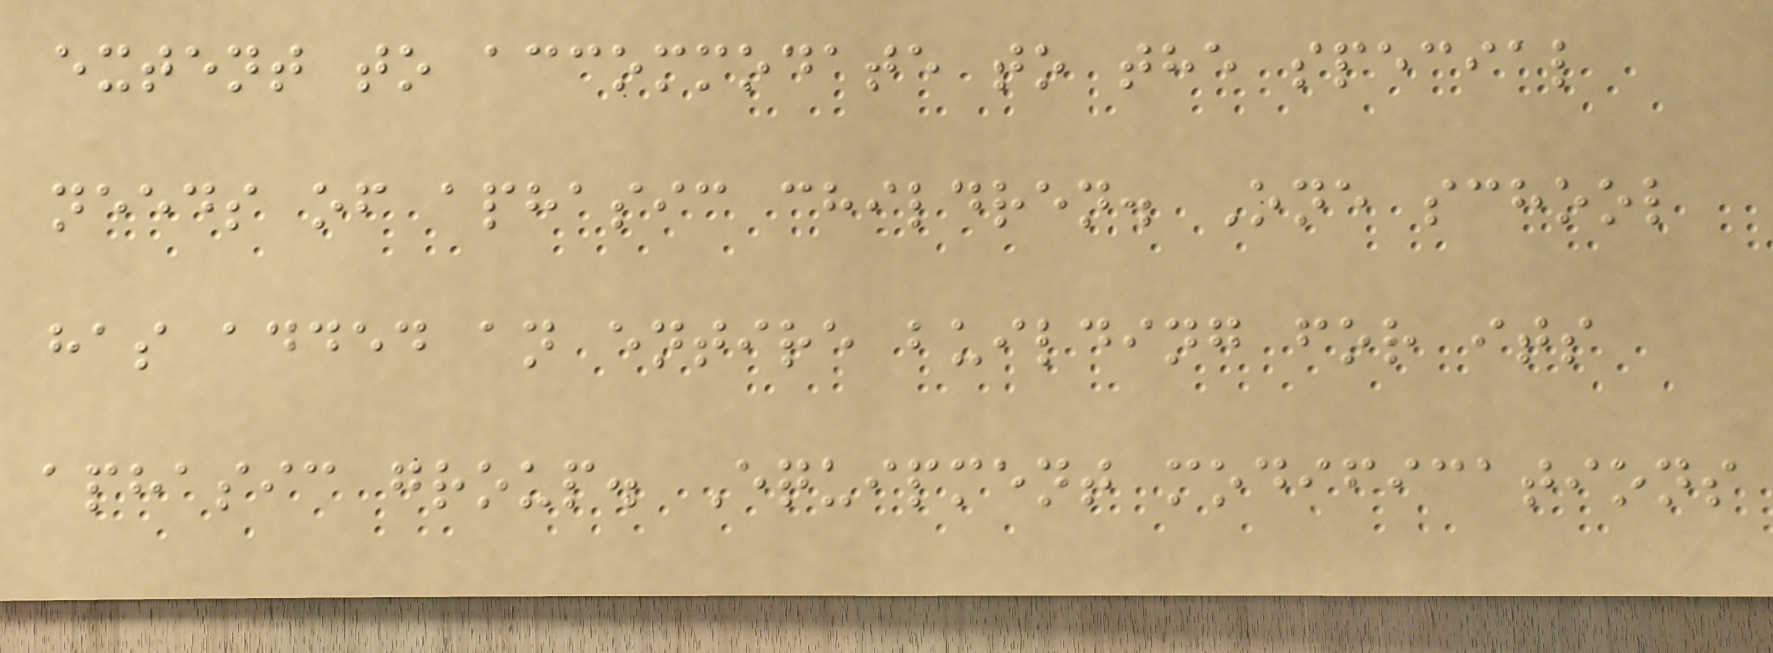extent to accommodate to the special
needs of aphasic children. One school
has added an entire building for its
aphasic group. Equipment modifications
